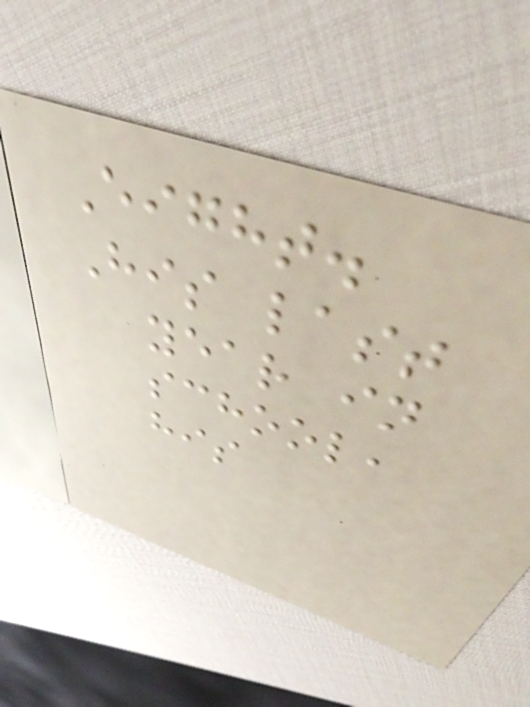Eight.
His last
year in
school,
his
